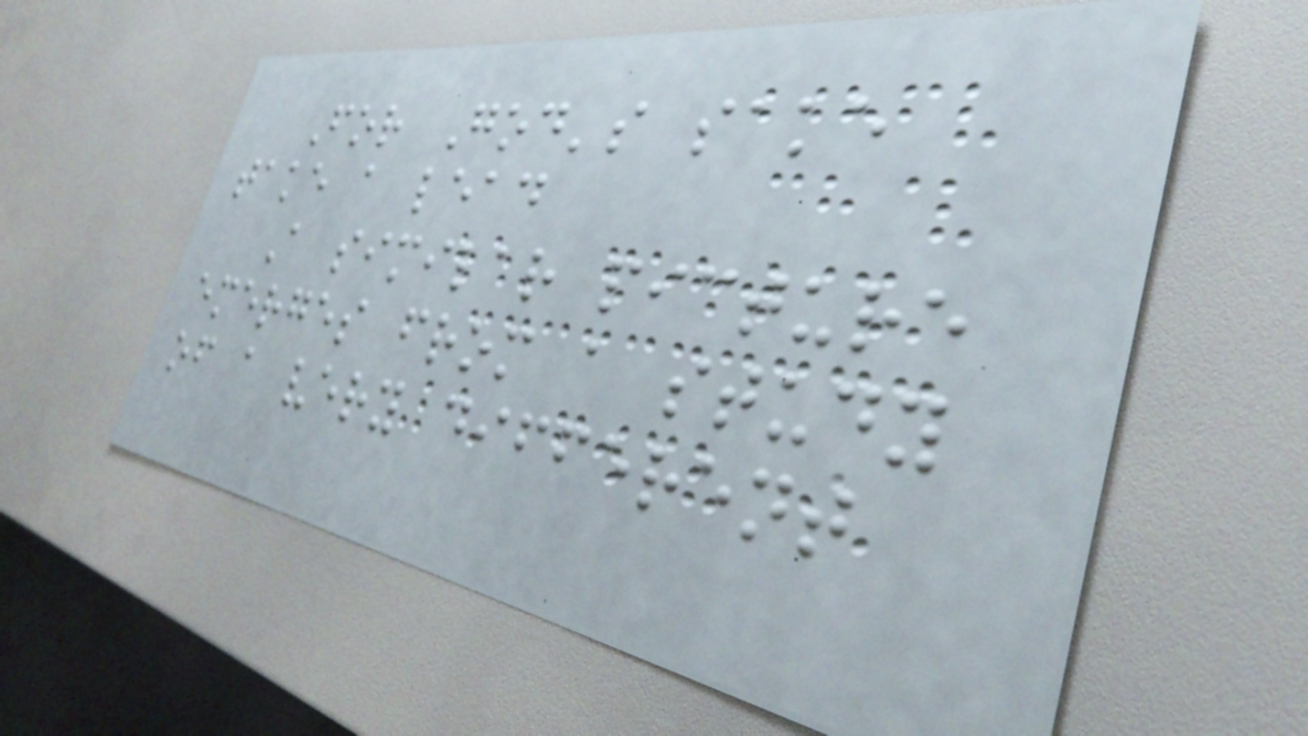For God's sake
take a lead
A similar picture
emerges from a study
of a very different
